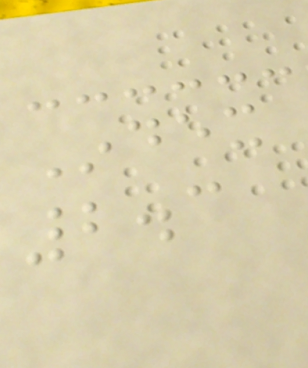Index
2.3
